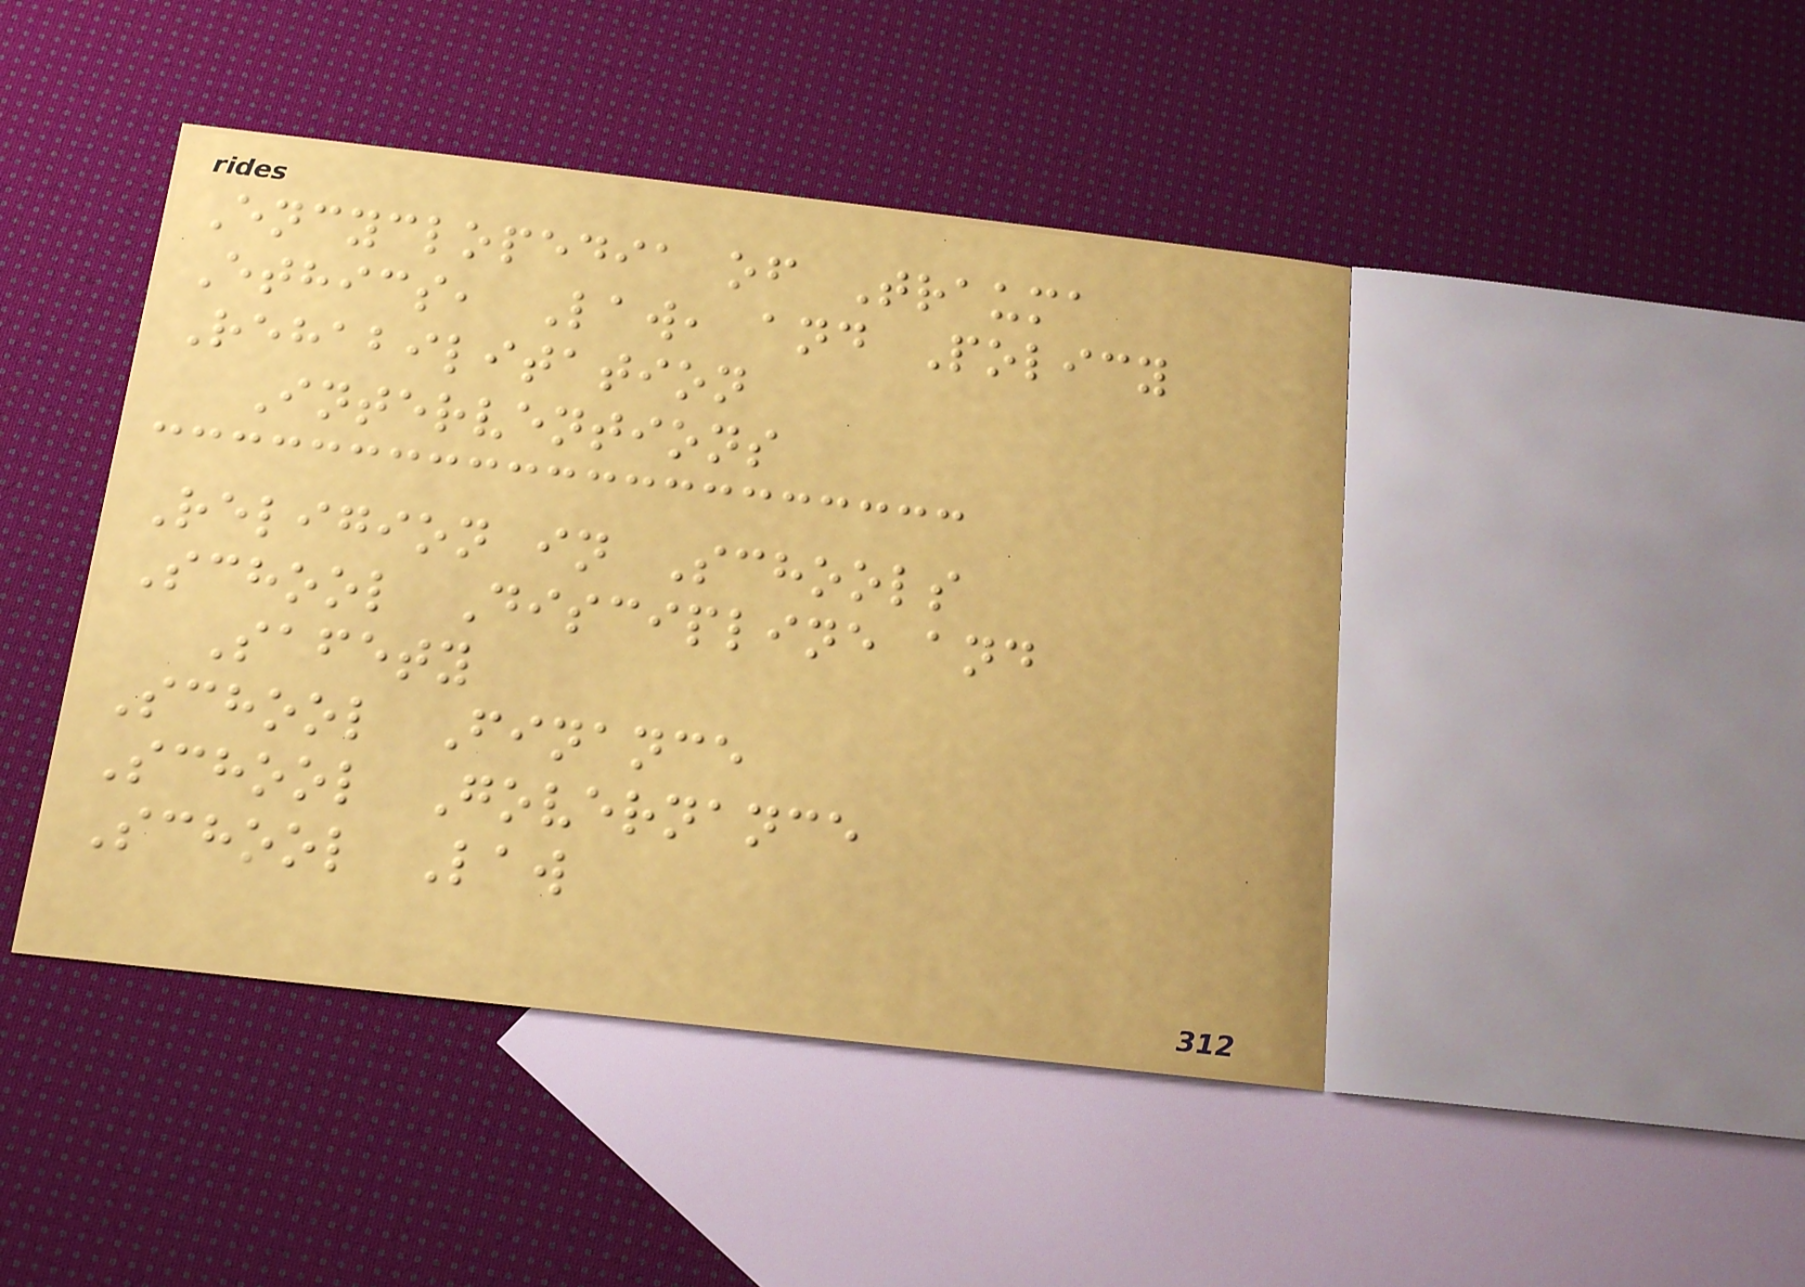Encyclopedia of Trauma
Ethics, Law, and Policy
Rehabilitation
Interventions
Religion in Schools
School Discipline and
Safety
School Finance
School Governance
School Law
